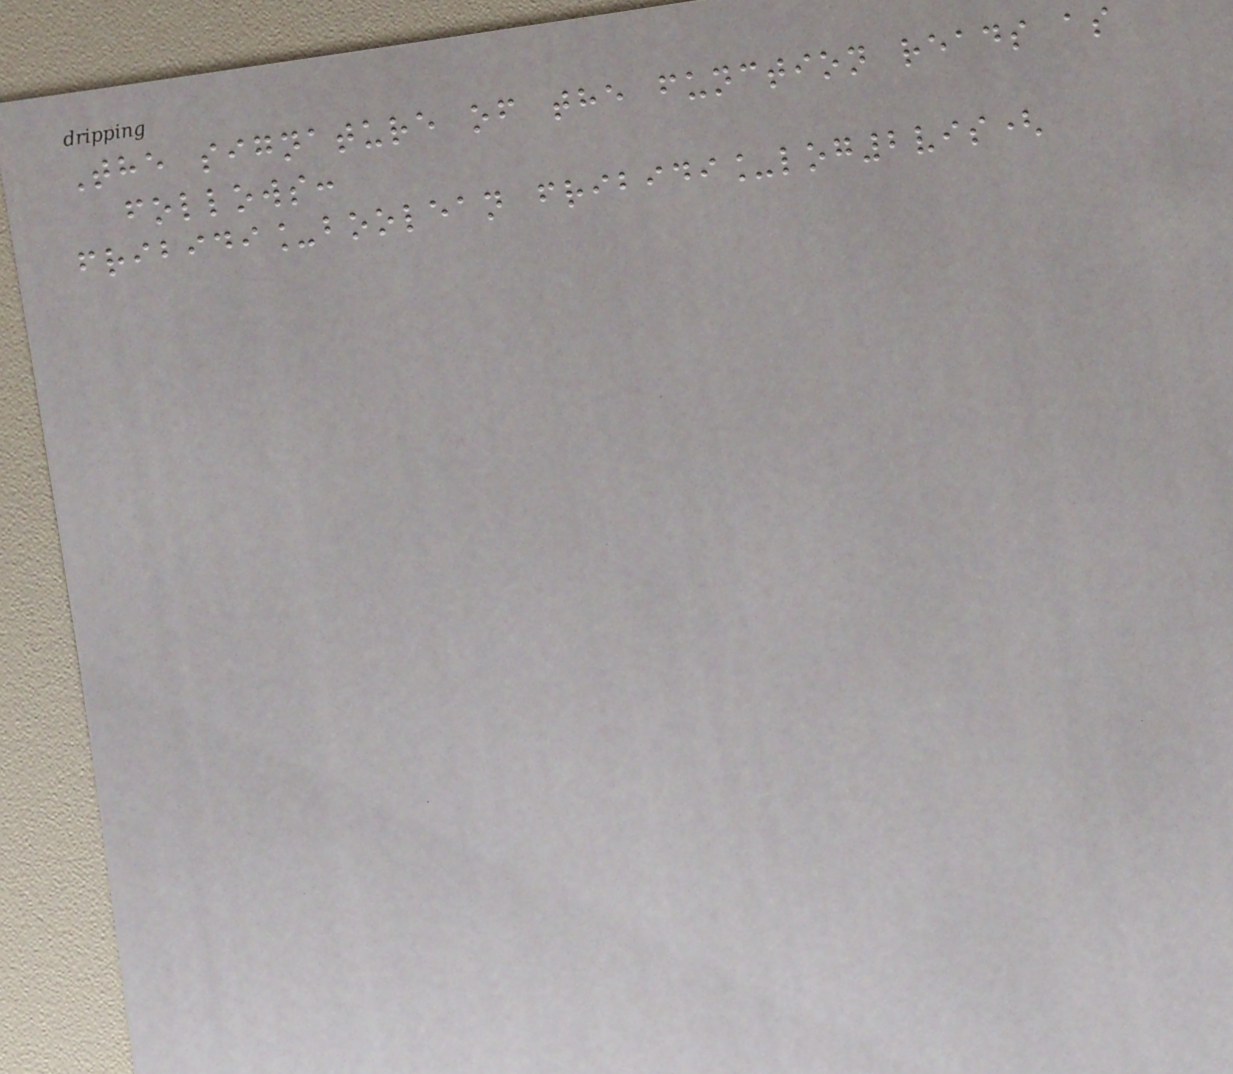The signature of the function reads as
follows:
fribidi_boolean fribidi_log2vis(
